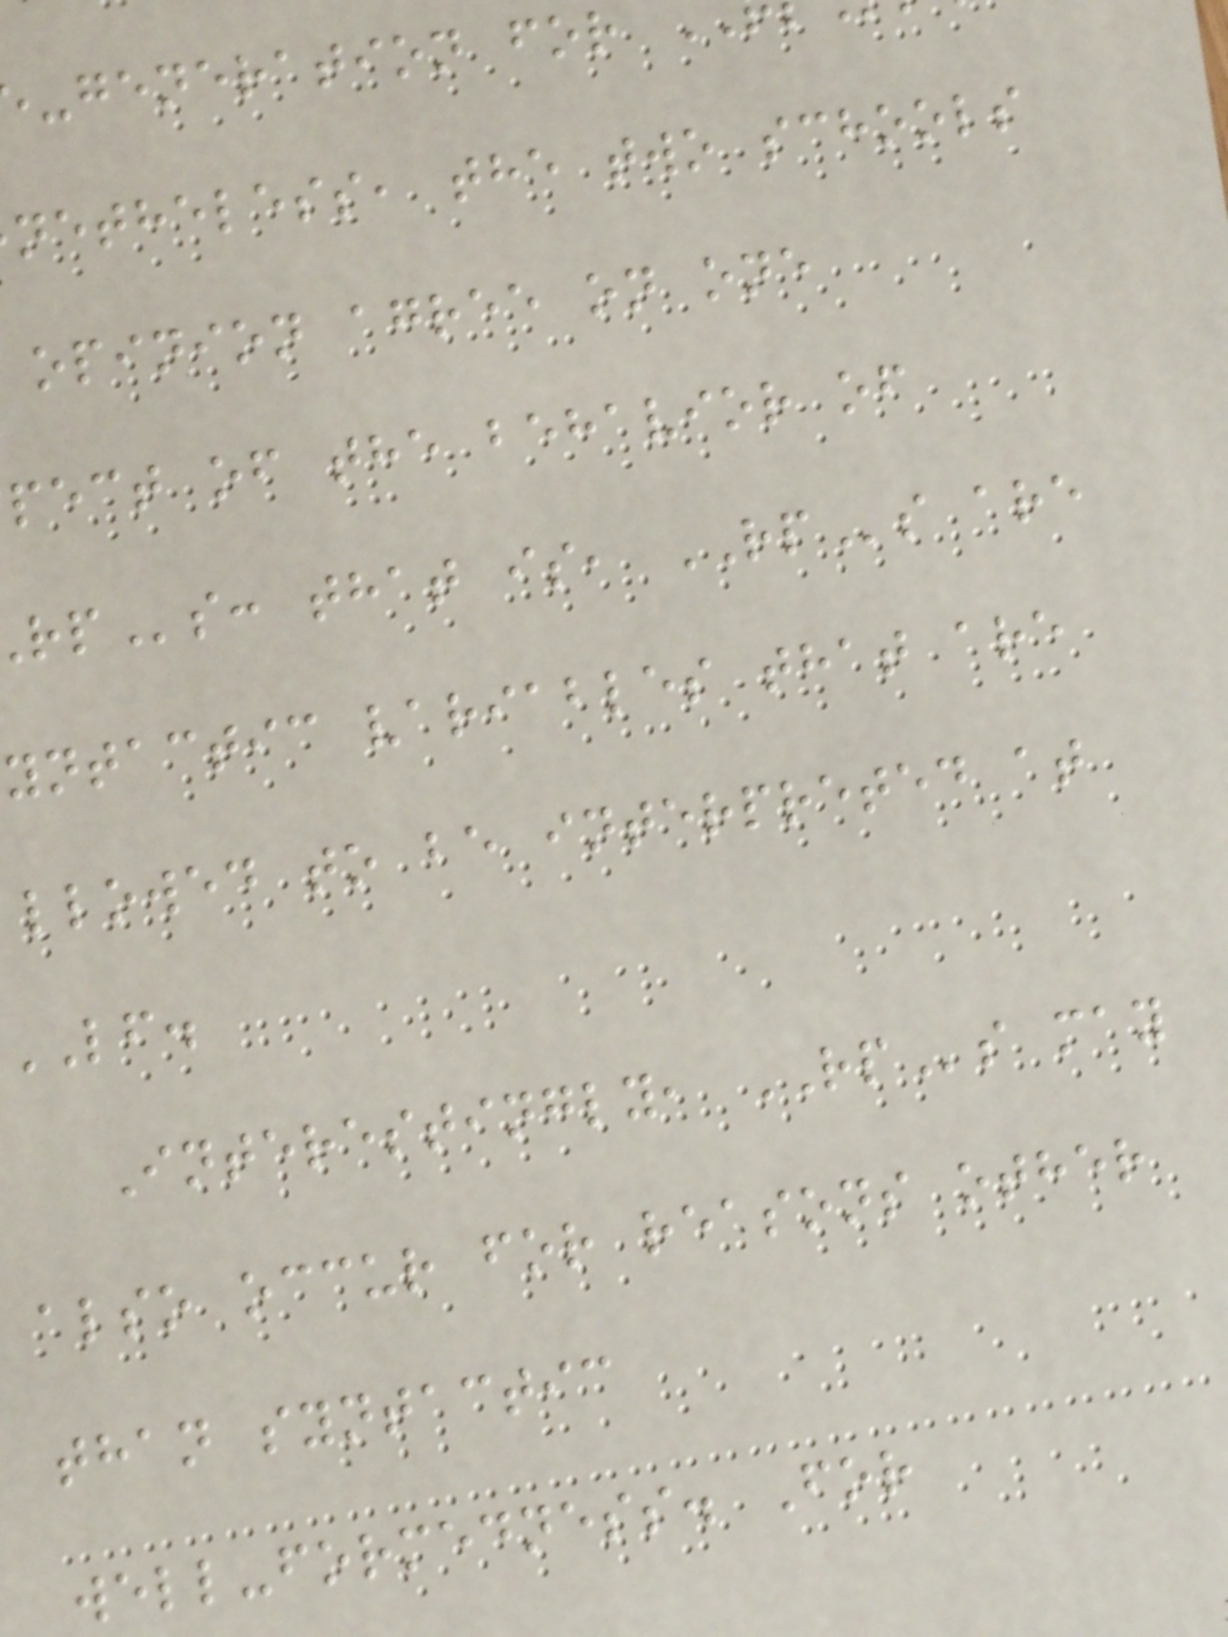-generation for
netheless, the two schools
opinion agree on one
pect of the behavior of
s: that is, RPs are
yntactic variables that are
llowed to be interpreted at
LF.
Interestingly, RPs may
also occur for reasons other
than syntactic
well-formedness. For
